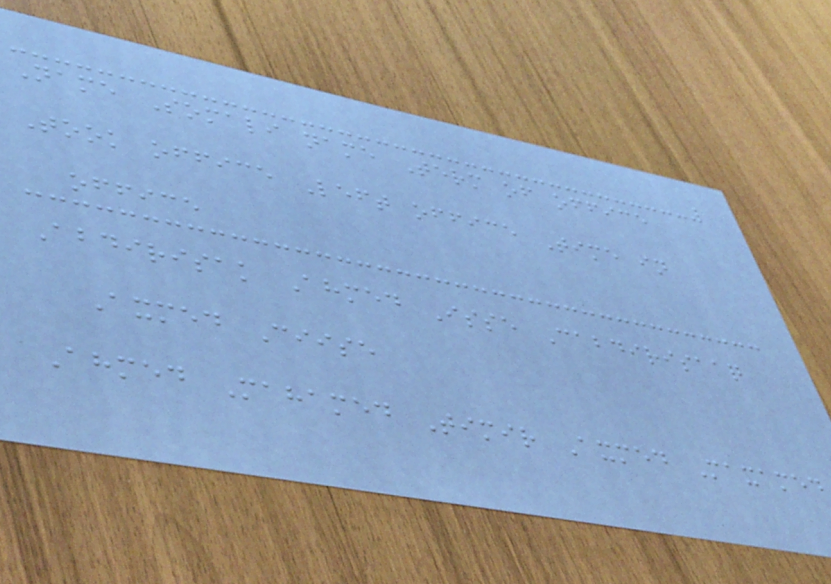Name Somali name Term of office
Took office Left office Time in
office
Abdirisak Ahmed Isse Cabdirisaaq
Axmed Ciise
Ahmed Mahamed Timir Axmed Maxamed
